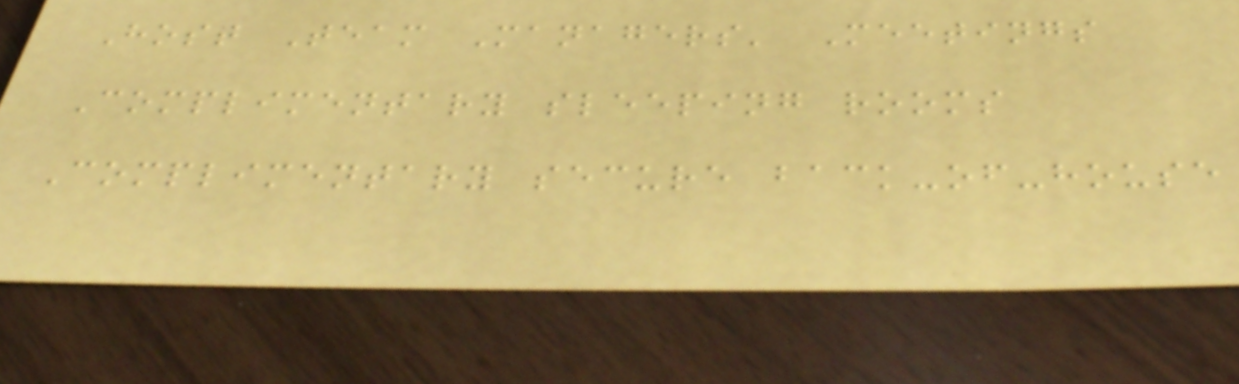Host Team Managers' Meetings
Complimentary sleeping rooms
Complimentary secure back-of-house
